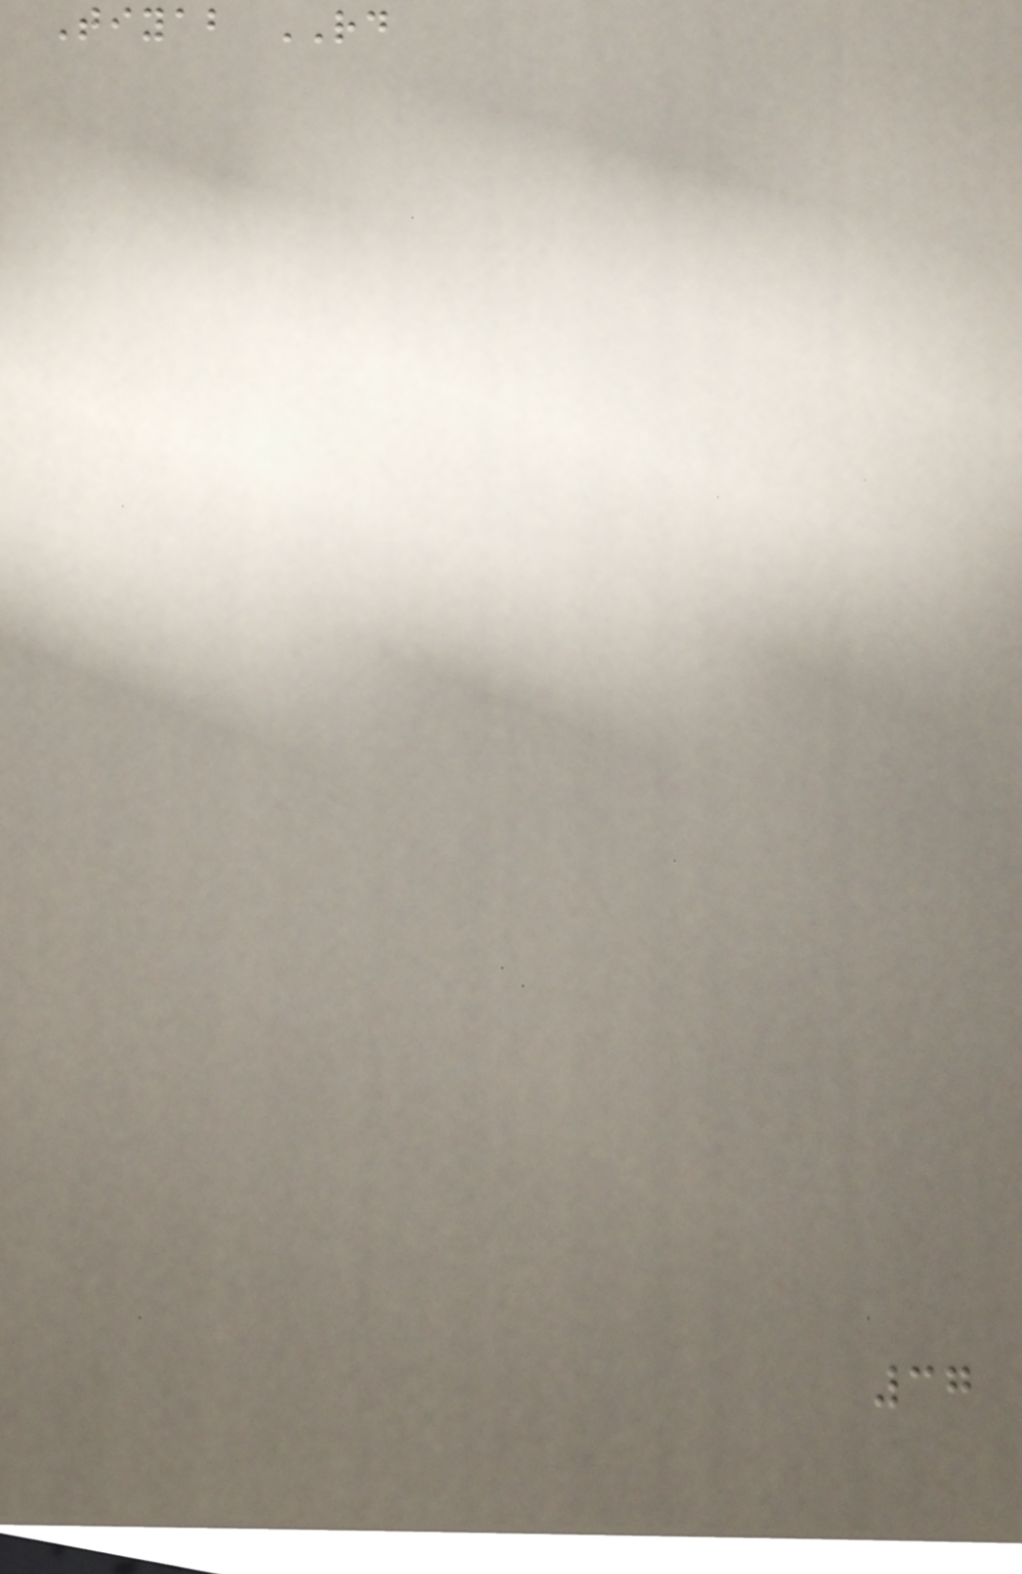Tiyab RD
37
